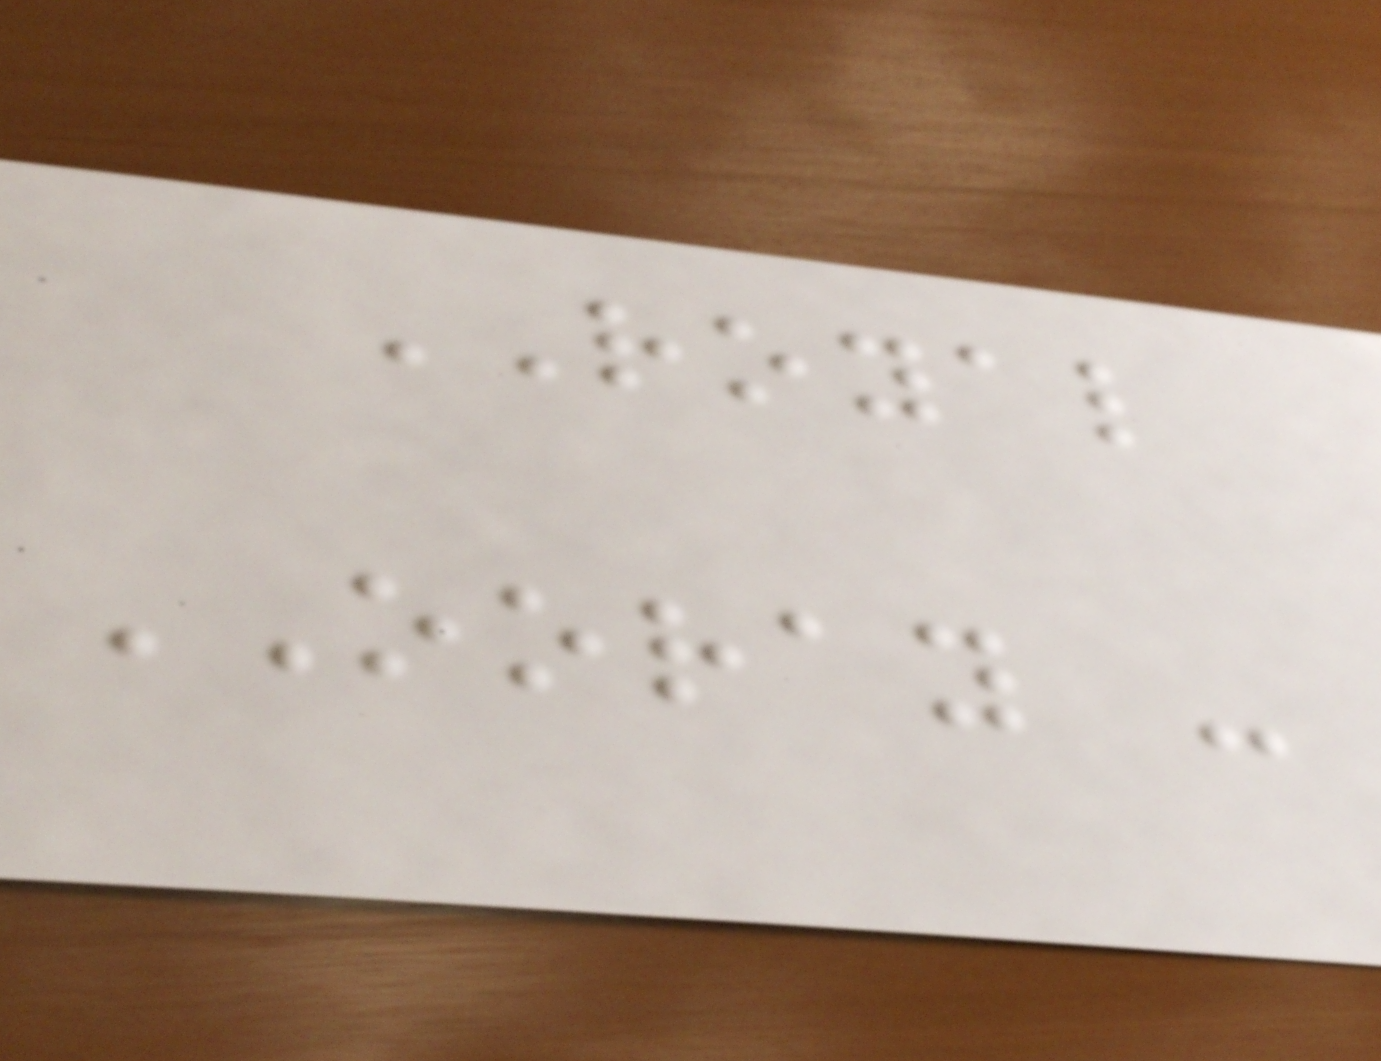ROYAL
OORAY -
